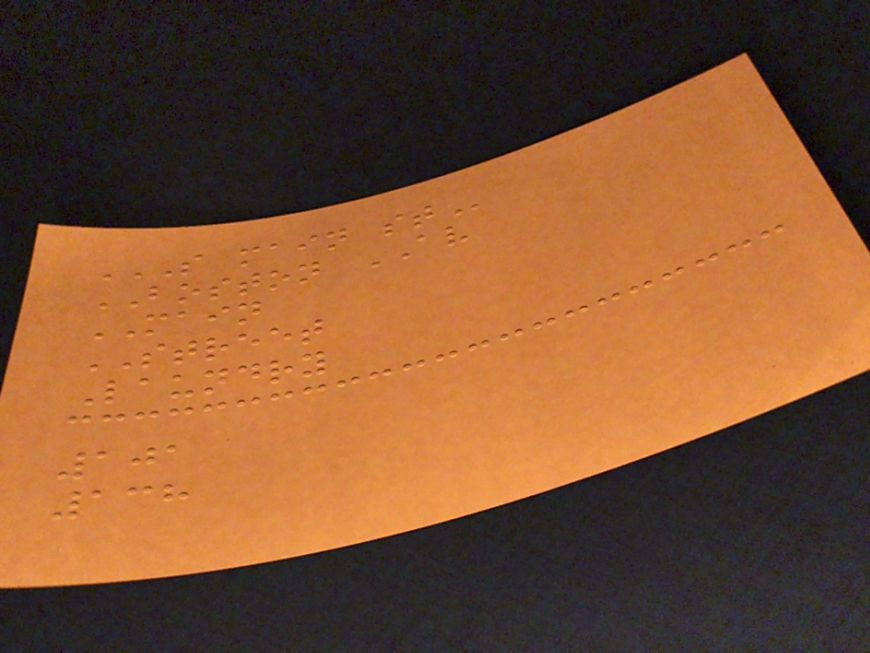S MAIN ST
BOSTON AV
MAIN
STREET
Laundry
101
138
